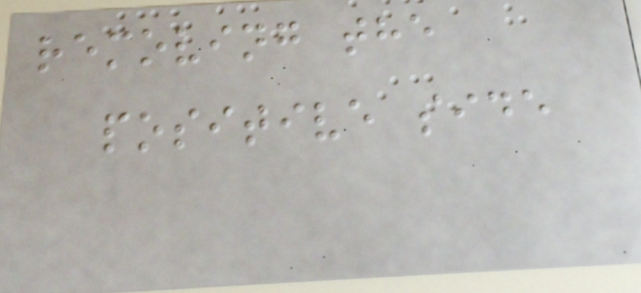removing the
positive side
